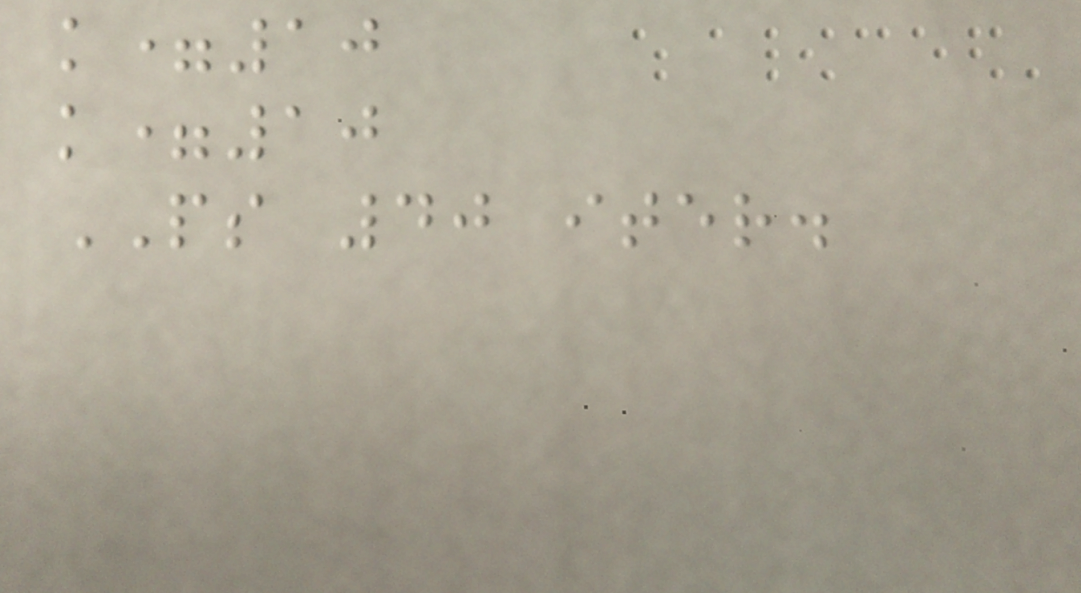k=10
k=10
PS 40 iter.
